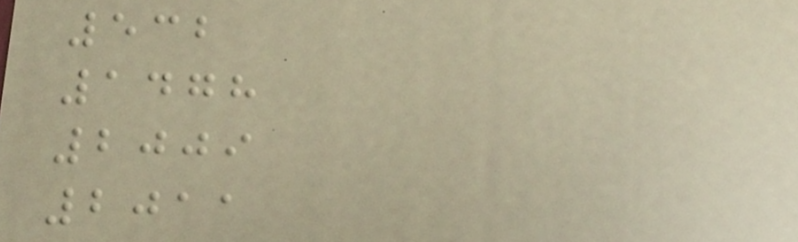532
1478
2009
2011
